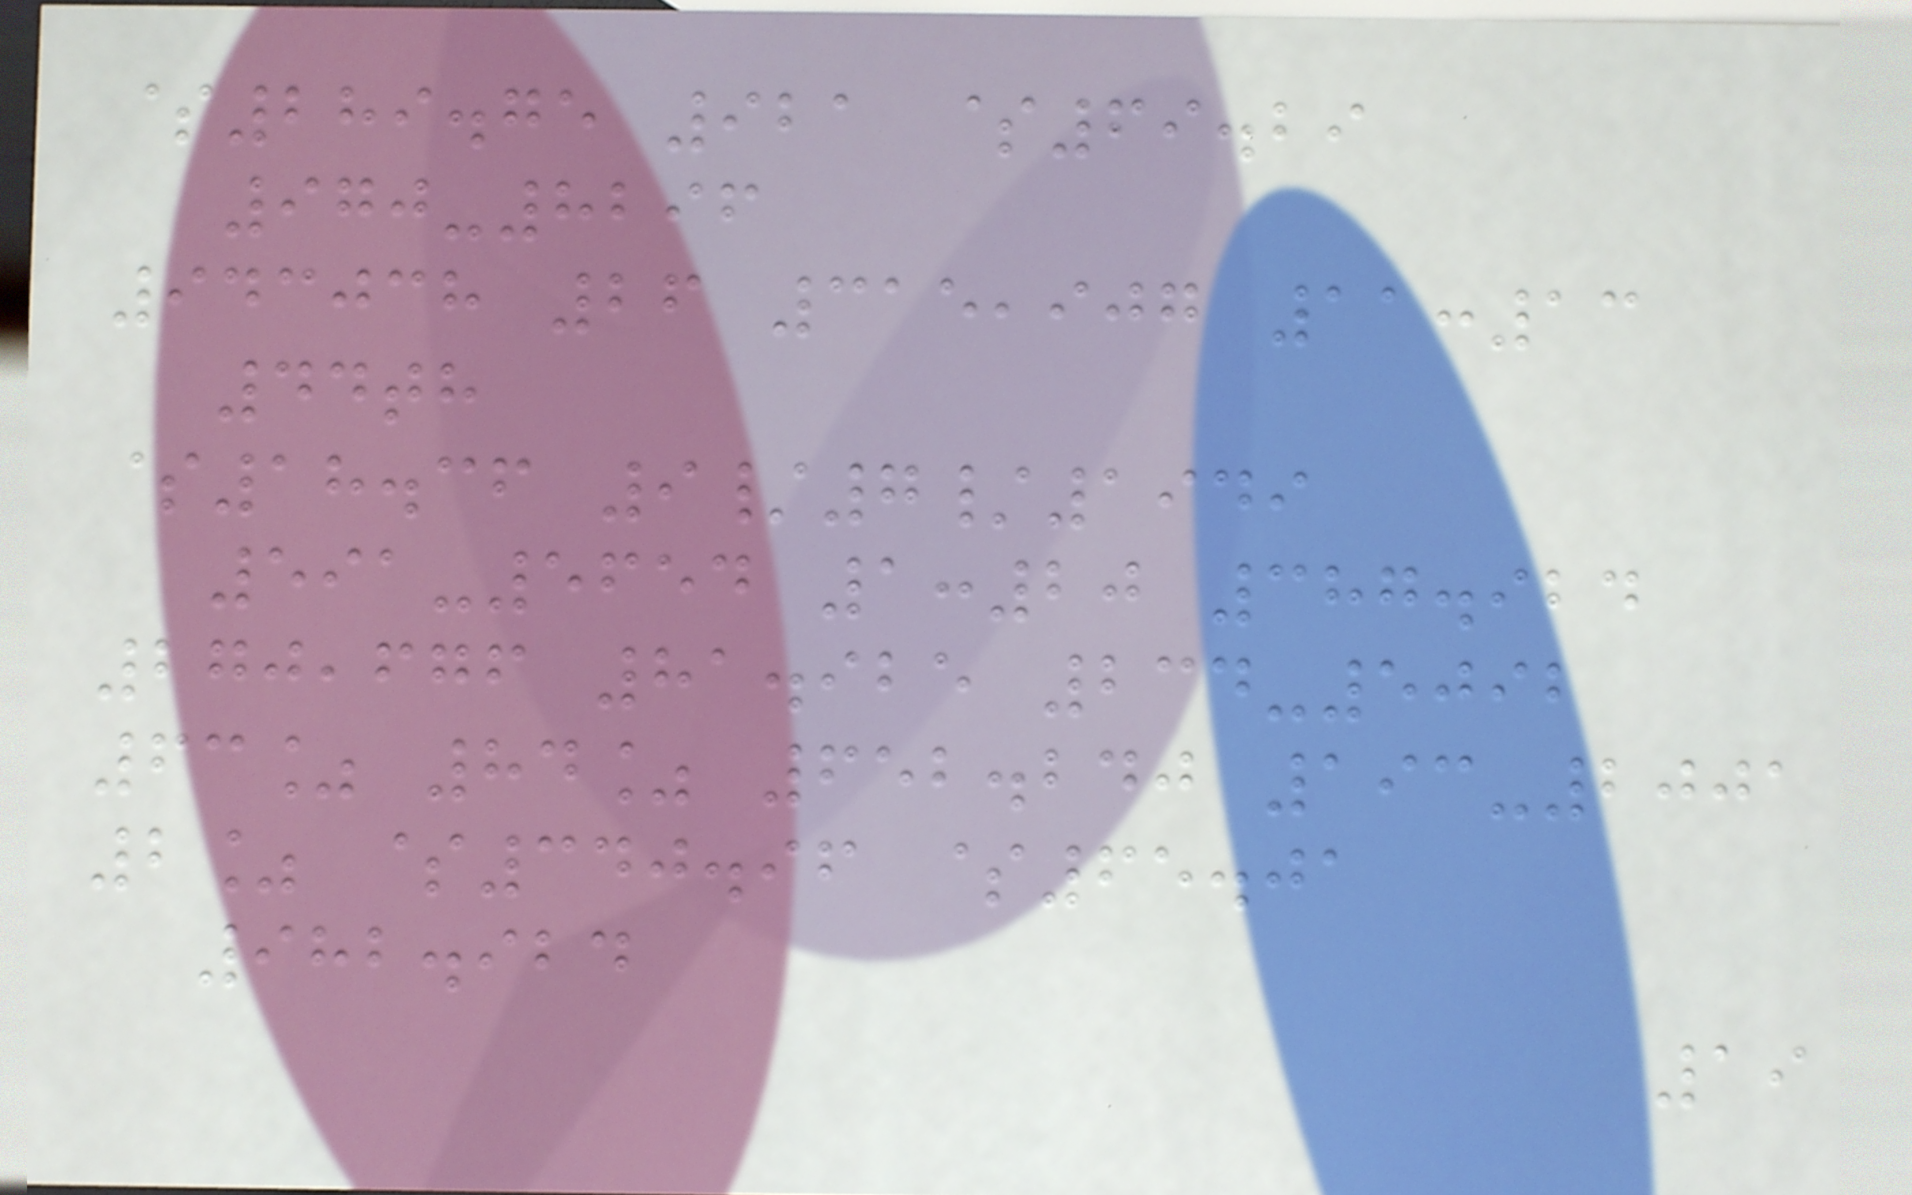$289.75 921 $69.29
970-8296
943038 26 315,907 11:13
44th
$18.36 9/7/1949
591-5654 1:20 387.924
270,676 81.925 234-5092
63% 84% 652.240 193-2001
2% $340.96 $65.01
982.924
19
